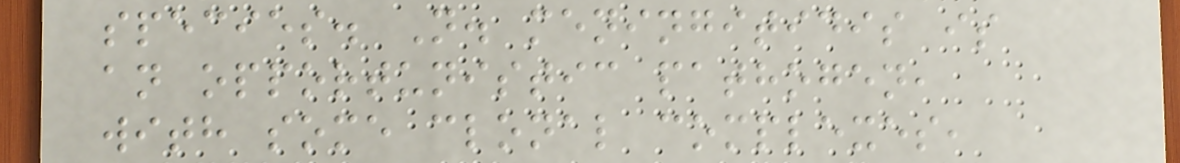species. N. meningitidis is
an opportunistic pathogen,
with some clonal complexes,
